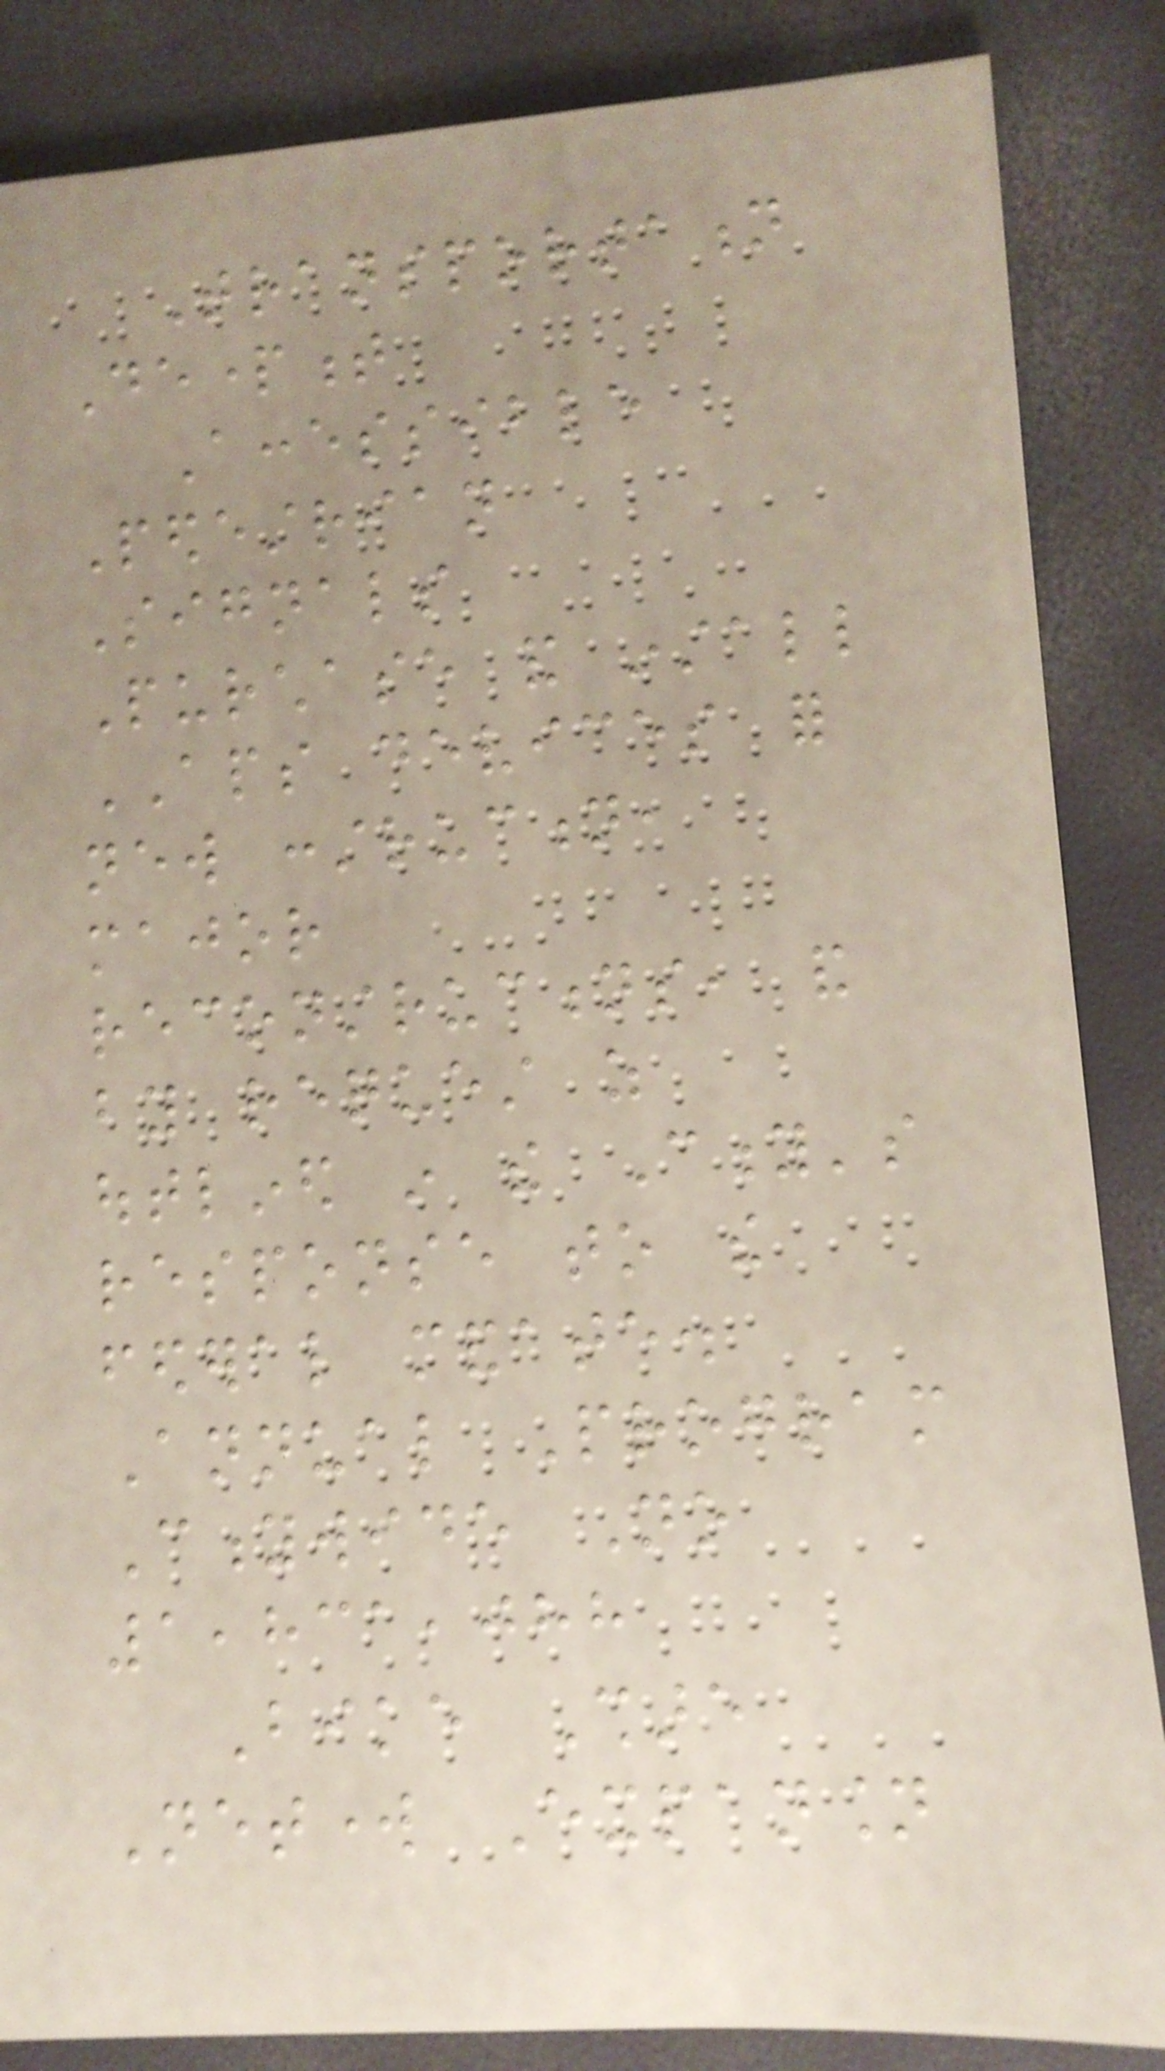Transportation
Department
Accessible
Pedestrian
Signals
Purchase and install
APS devices for
new construction,
major
reconstructions, and
by request as
outlined in the City's
response to the
federal mandate.
Annual Program
Citywide No
1,831,088
Bike Share
Network Expansion
